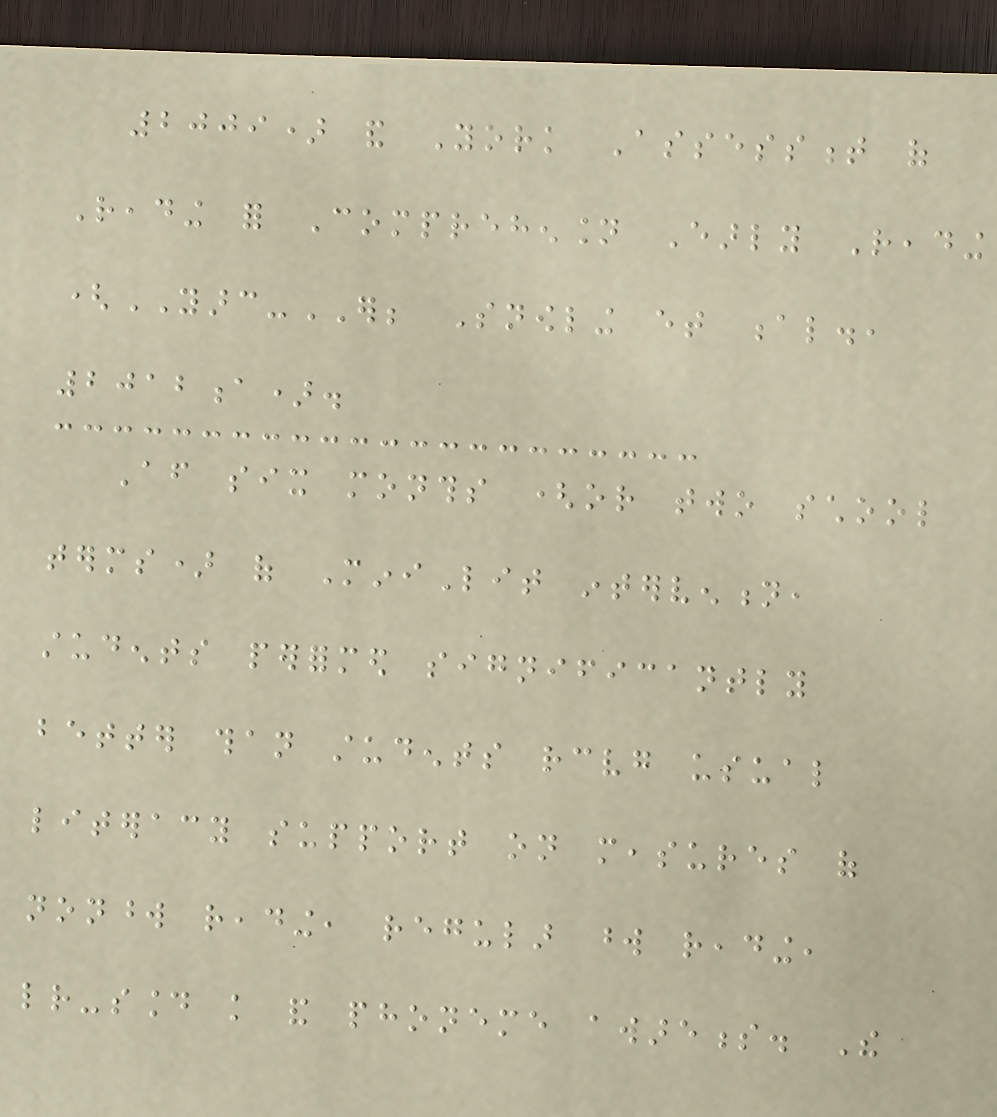2009) and York Assessment of
Reading for Comprehension Early Reading
(YARC-ER; Snowling et al.,
2012a).
After six months (or two school
terms) of MiniLit intervention,
students performed significantly
better than students receiving usual
literacy support on measures of
nonword reading, regular word reading,
letter-sound knowledge and phoneme awareness. The
